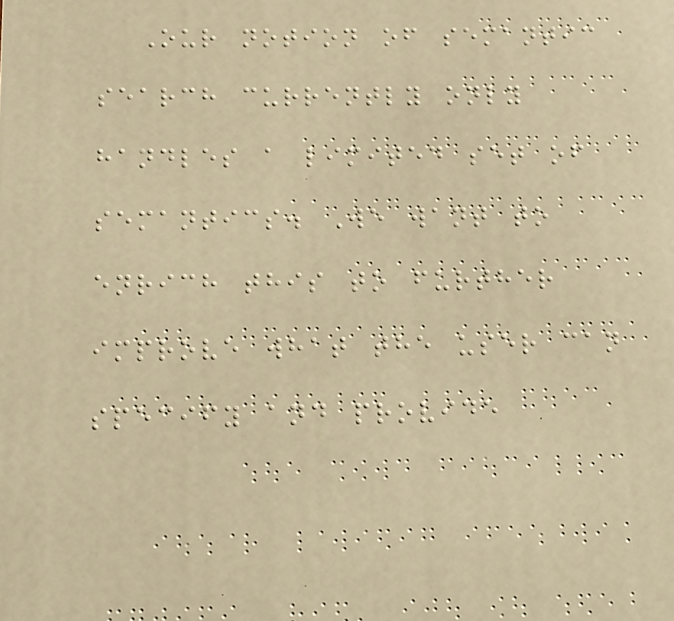Our notion of semantic
search currently only
handles a limited set of
semantics. We want to
enrich this to further
improve what the user can
specify and provide
